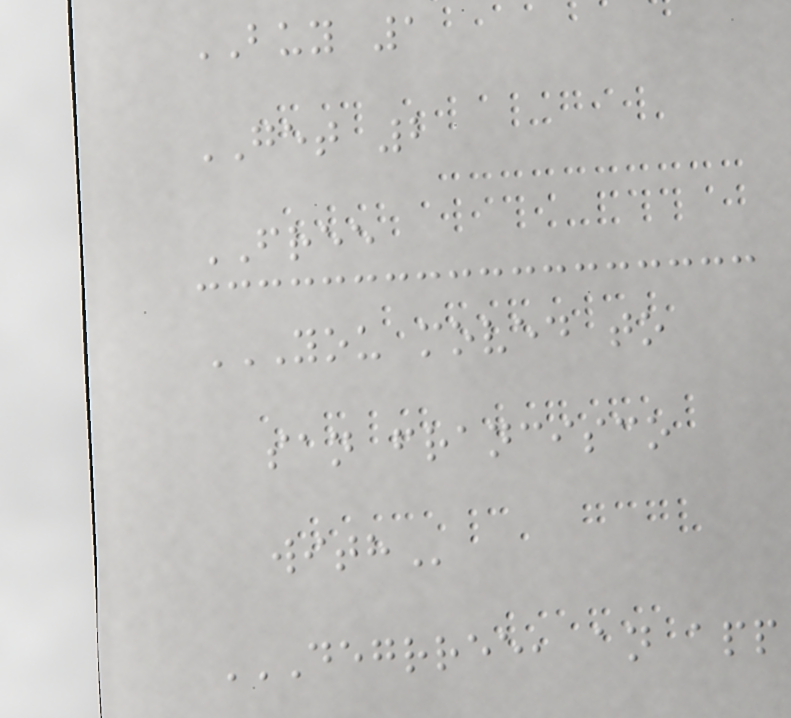BUY 1
GET 2
FREE
YOU MOVED TO
SAN FRANCISCO
WITH
DEGRREE, AN APP
